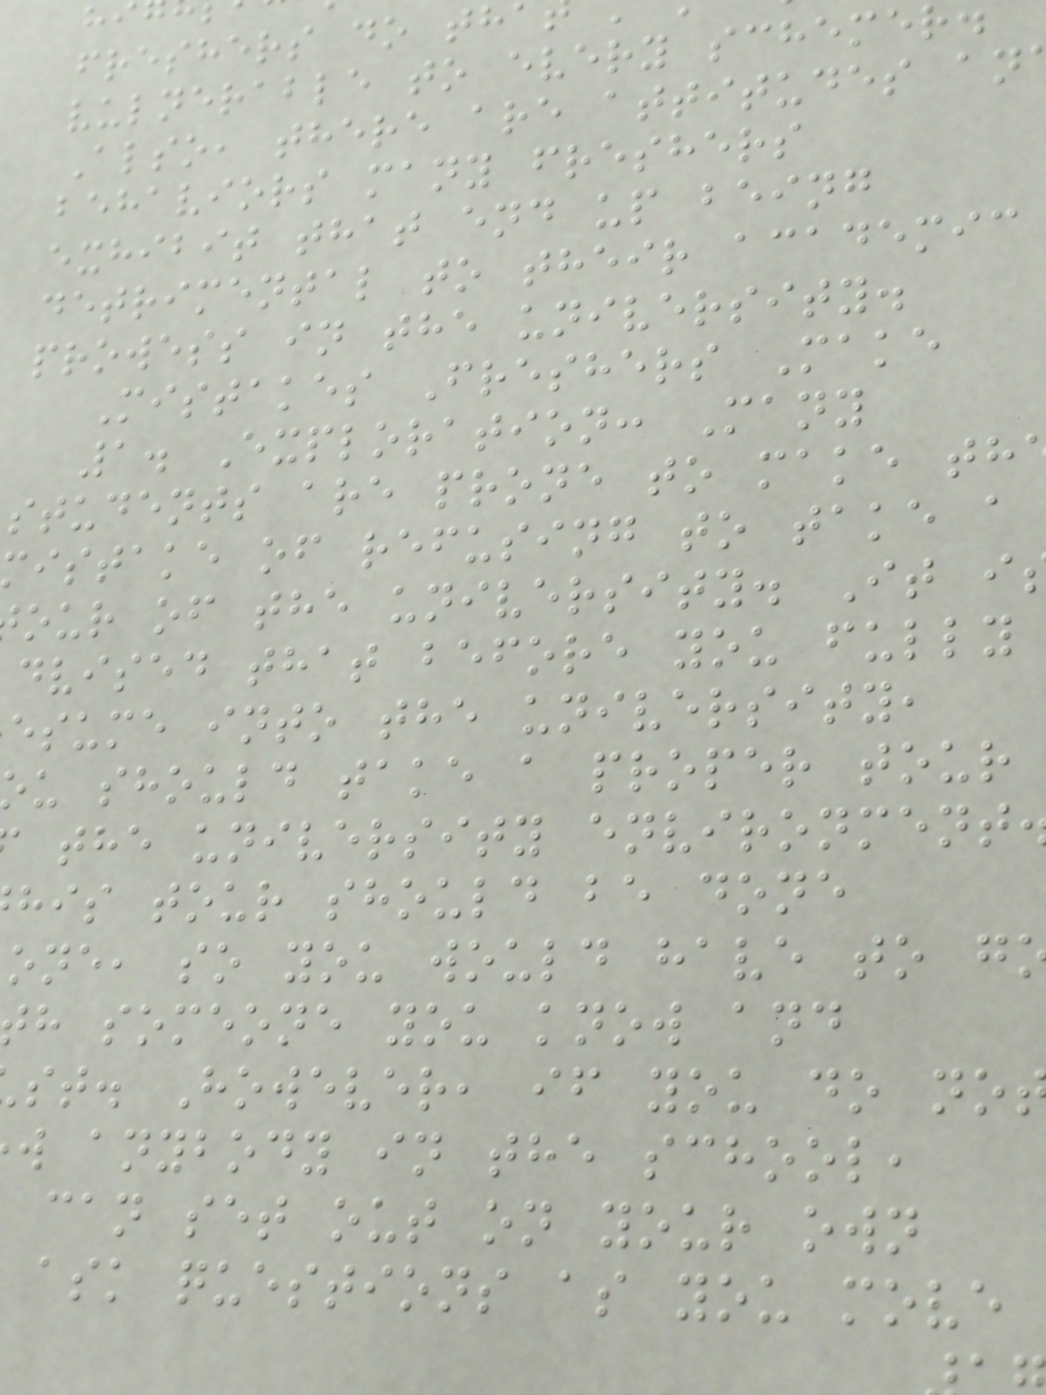freshers do th
vulnerable to every schemer
Also, there are attitudes an
behaviors many freshers
exhibit that end up being
detrimental to their academic
prowess in the university.
Mistakes Freshers Make
1. Exploration: Many
students are prone to make th
istake of refusing to take a
our of the university. It i
dvised that before you fully
esume into the university,
u should take a proper tour
the university environment
his tour should be done
one, so you would have to g
h someone you know and
st. However, if you do no
w anybody in the school,
can set out on your own
ask questions as you move
